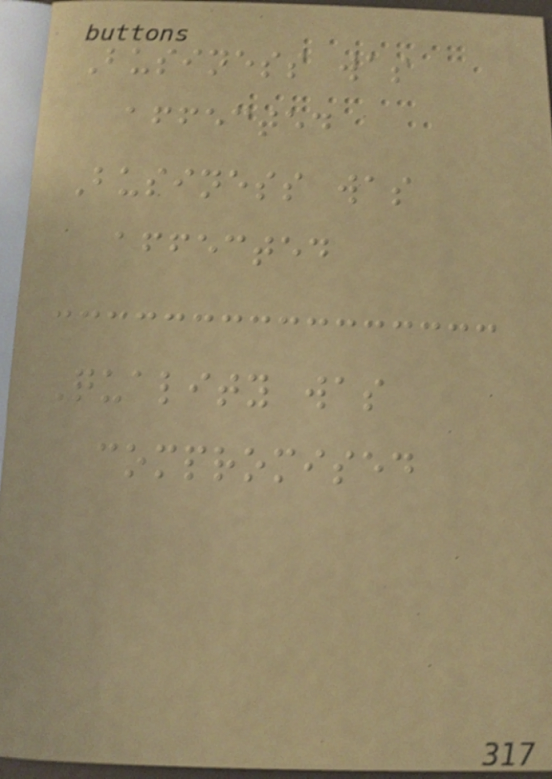Business was
affected
Business was
affected
Quality was
compromised
